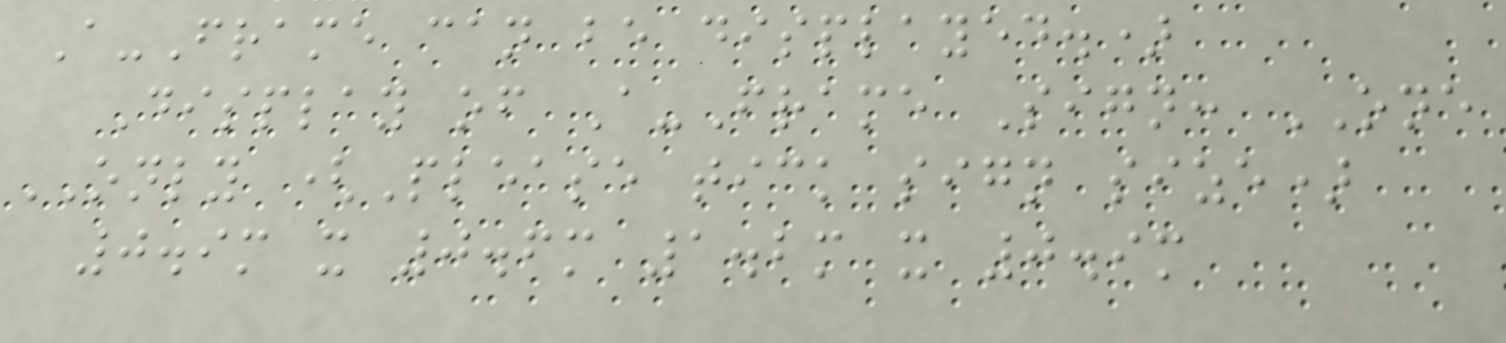A-Frame can be displayed.)
Display of A-Frame Sign: ONE
ONLY (Please tick sign size)
0.9m x 0.6m 1.2m x 0.9m
